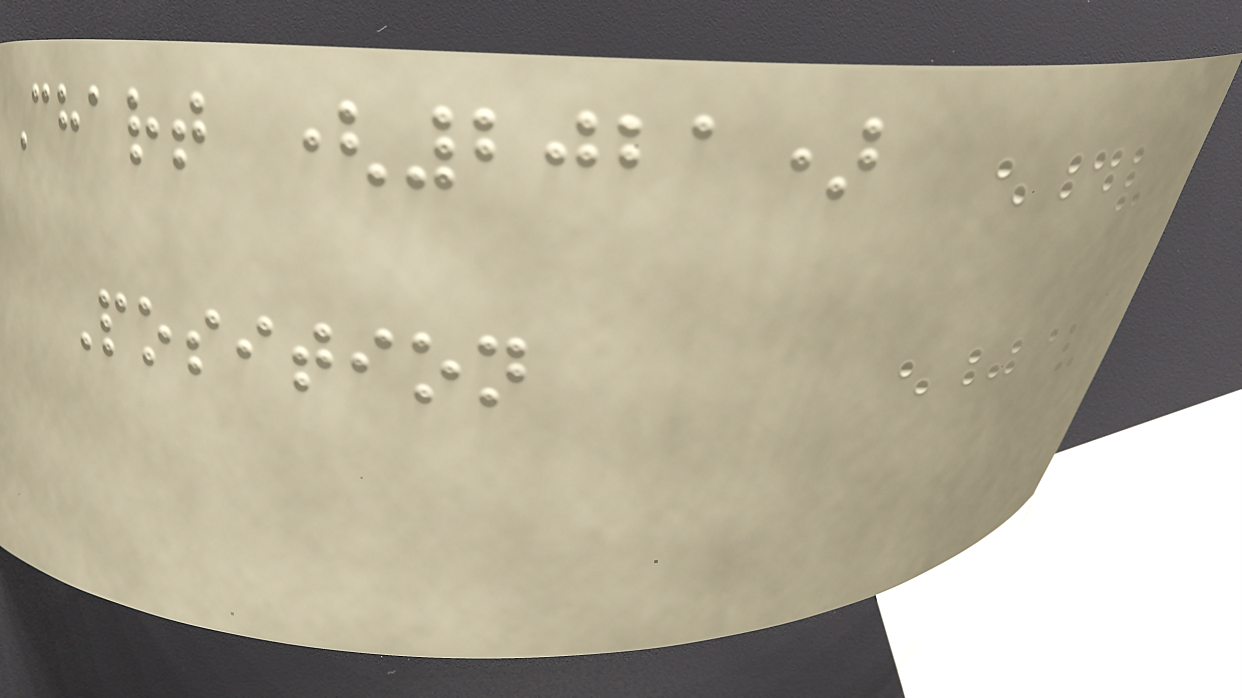Chart (2021)
Position
